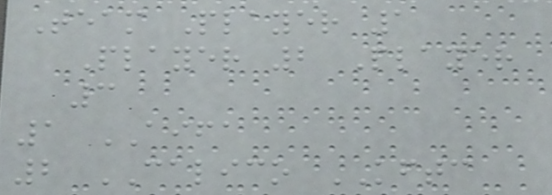Team Player 1
Player 2 Player
3
1 AIFA
2 CALICO KFTC
